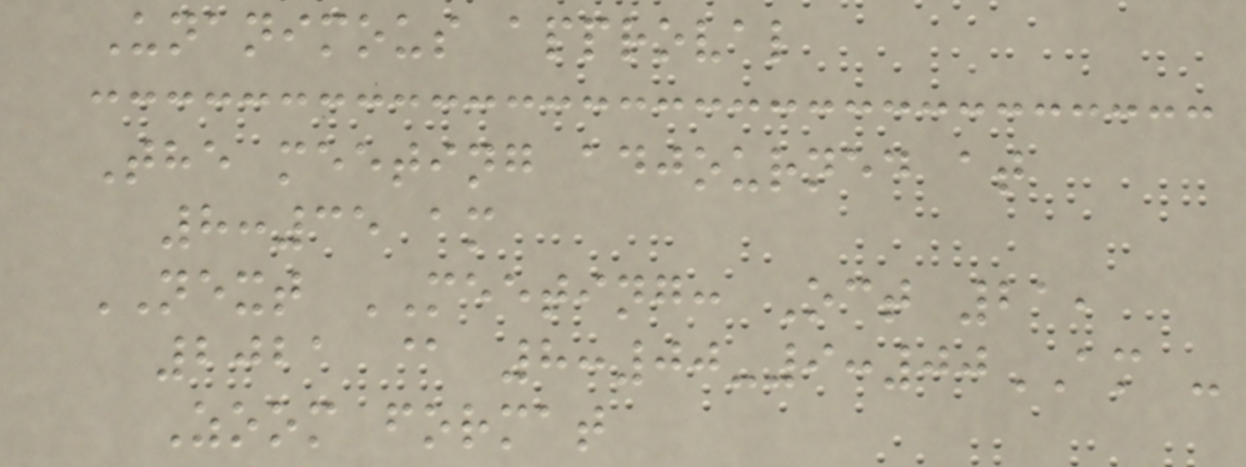Unanimous approval
The meeting adjourned at
8:35 am
NEXT MEETING: Oct 21,
2021 @ 8:00-9:00AM -
Zoom format
